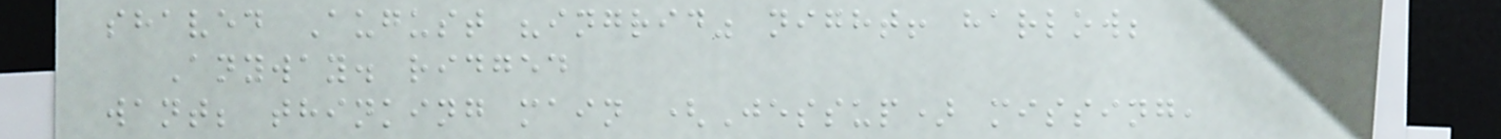shaved August "ingrid" night! harlow;
Anyway. ridged
want; thinking main (Jessup) missing,
